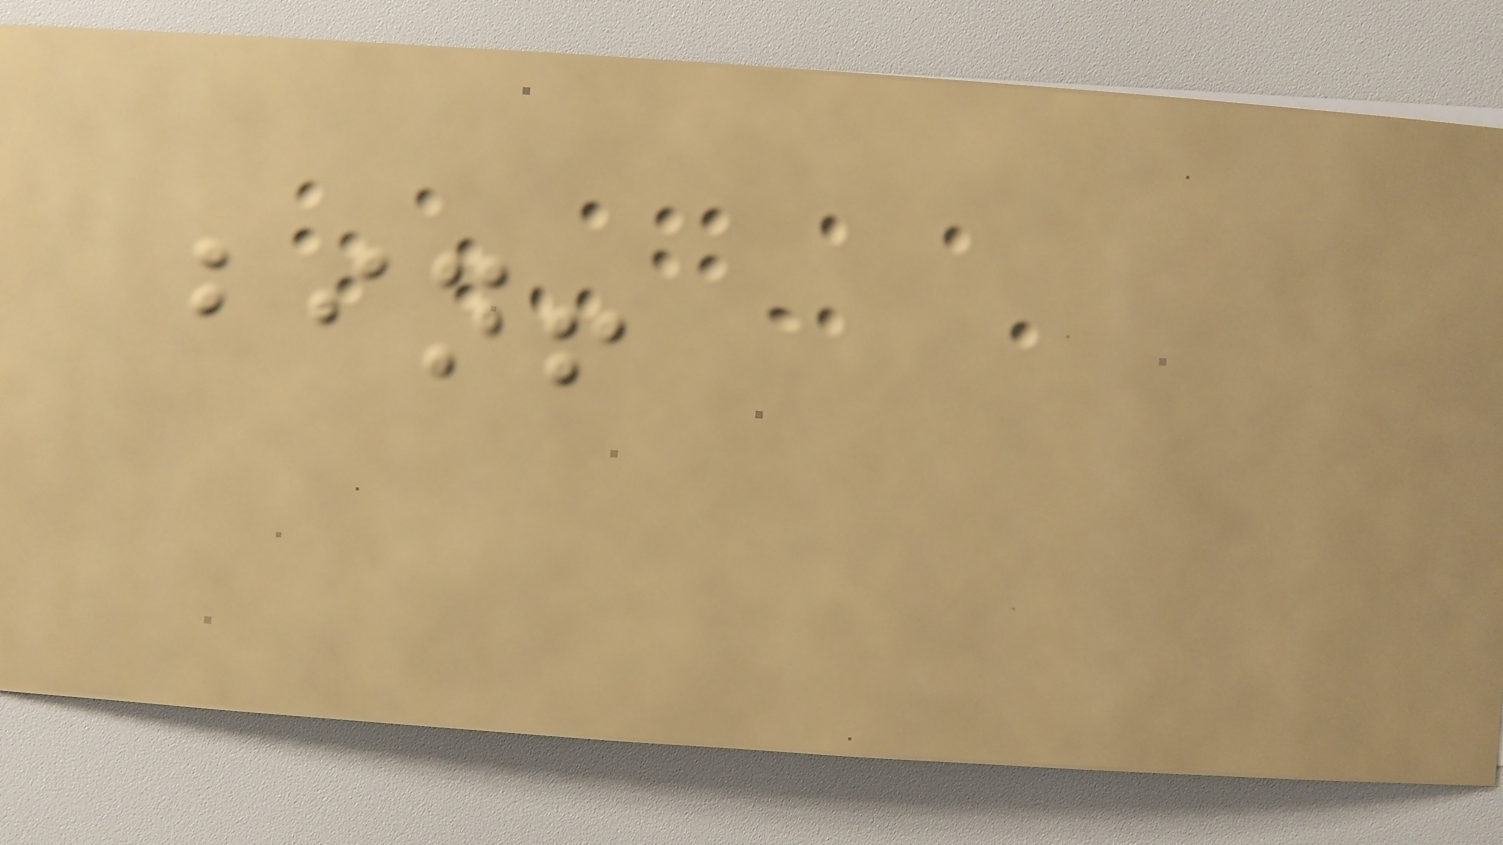bin!
